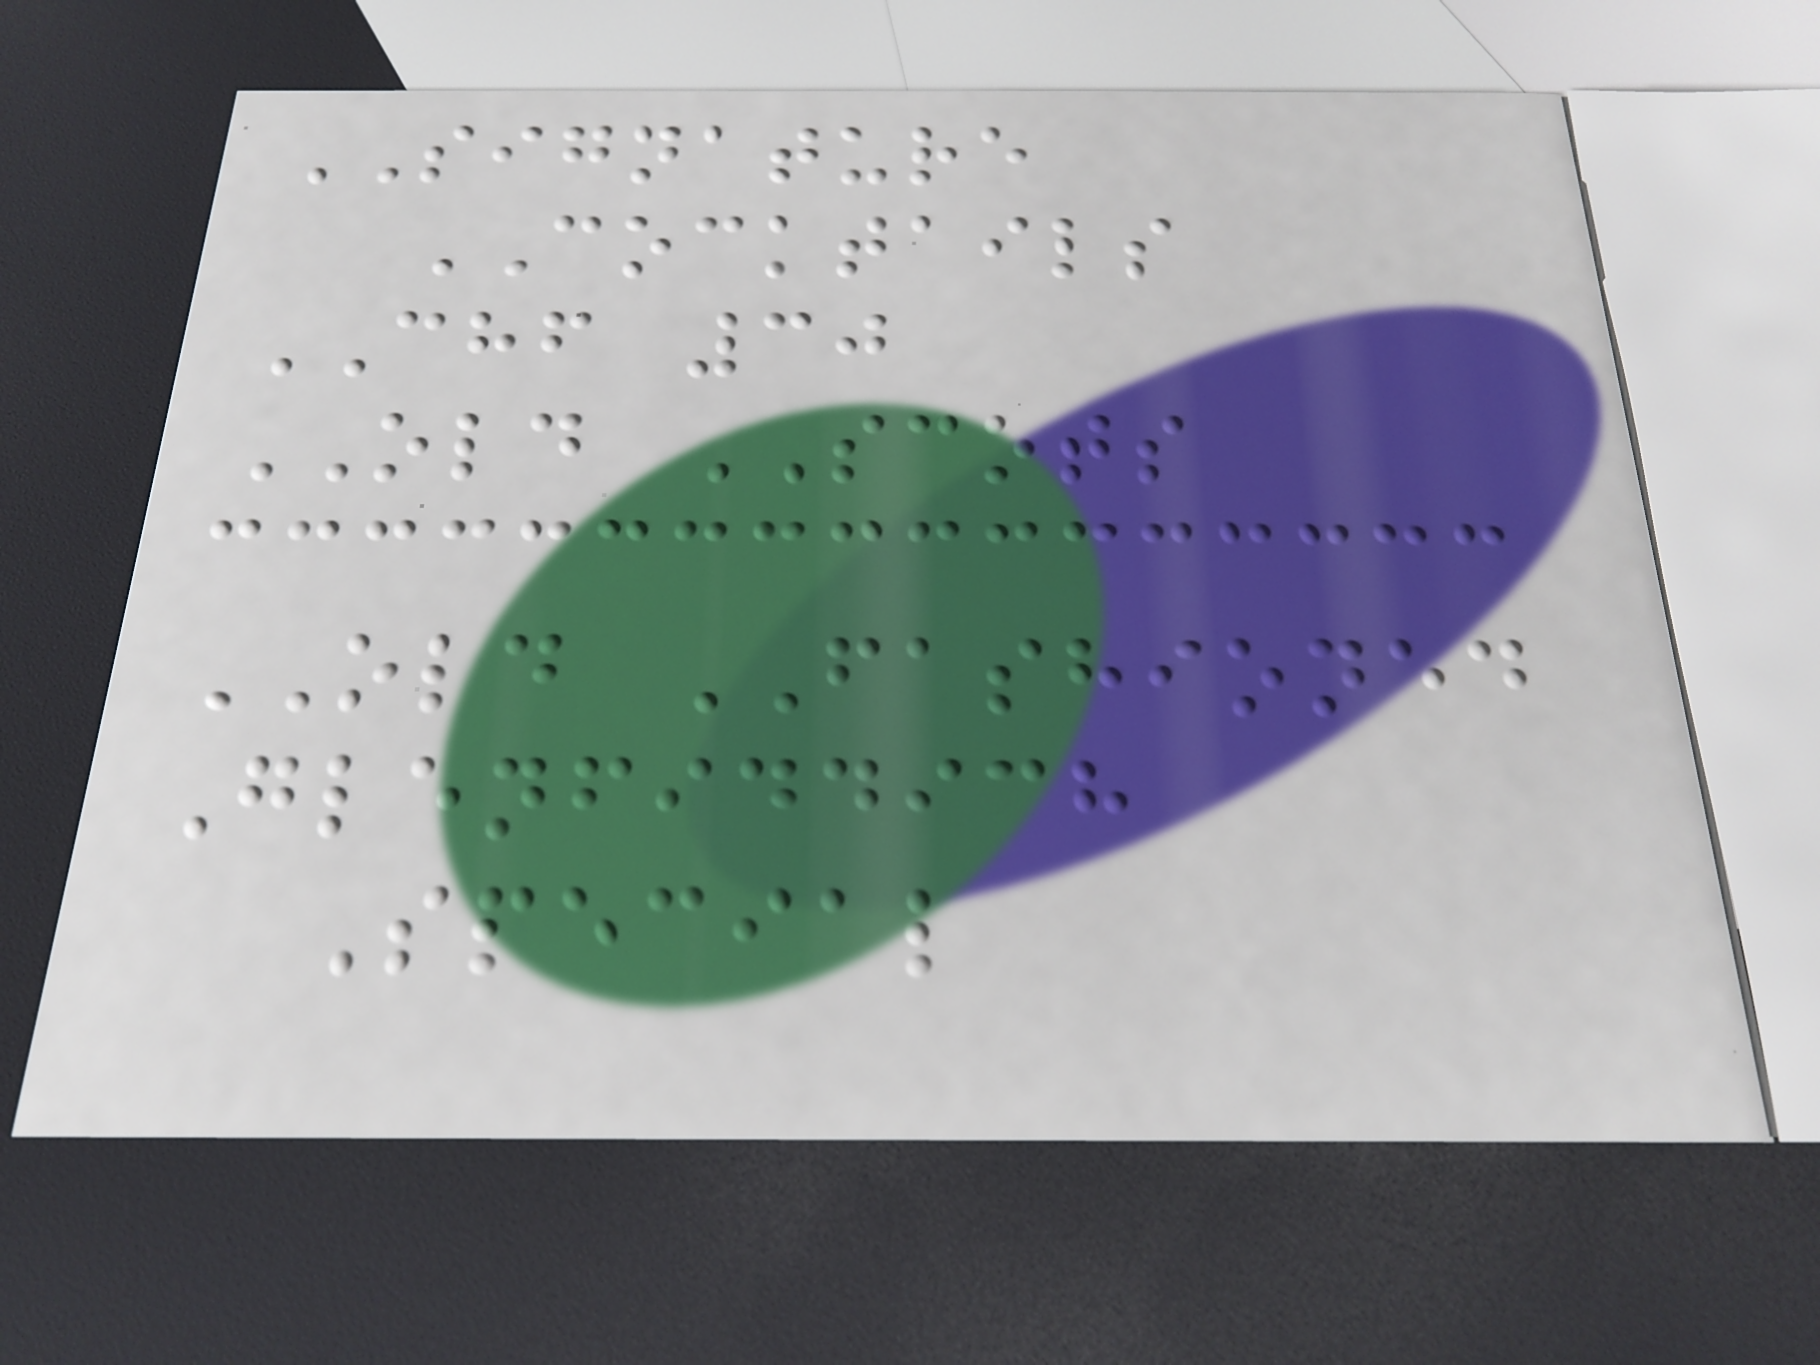SIGNATURE
COCKTAILS
CHF 30
OLD SCOTS
OLD FASHIONED
Glenfiddich
Special
